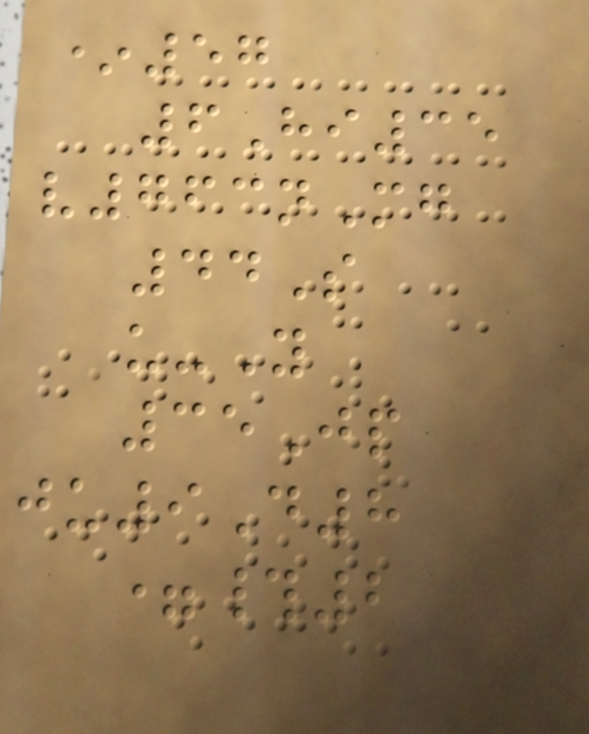*57
6Hi35
v763nMg
44S
u-Y
35Jp
ju9D8
=#2
